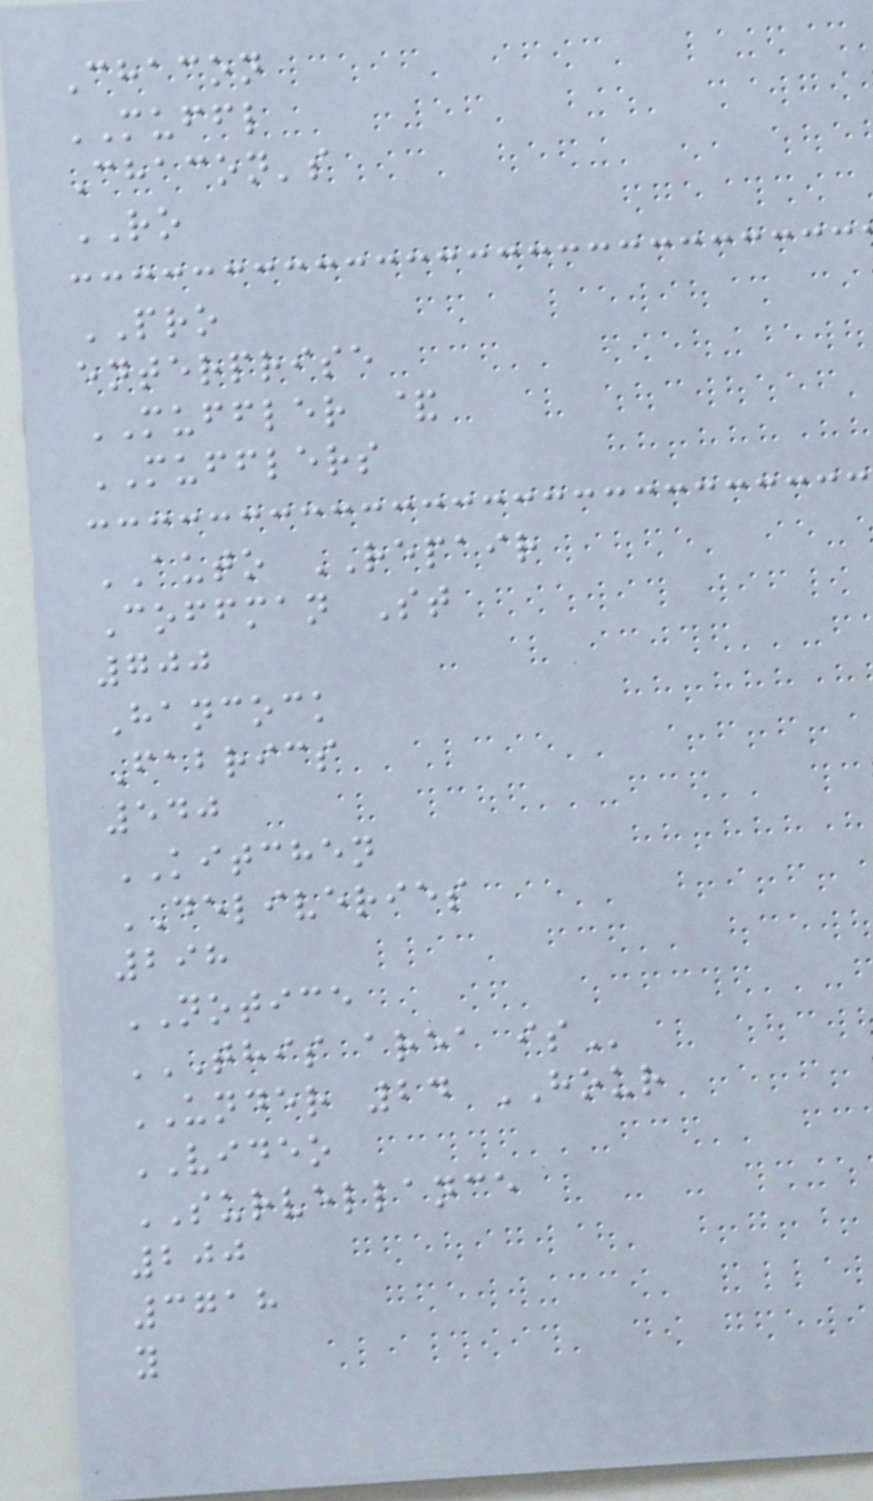Chacon
MUFFL
Chacon's
RO
PRO
enterprise
MUFFLER &
MUFFLERS
AUTO REPAIR
Coffman St
700
Hancock
Fabrics
540
KITCHEN
DELIVERIES
298
NOTICE
THIS AREA IS
UNDER 24 HOUR
VIDEO
SURVELLANCE
200
3718
y
